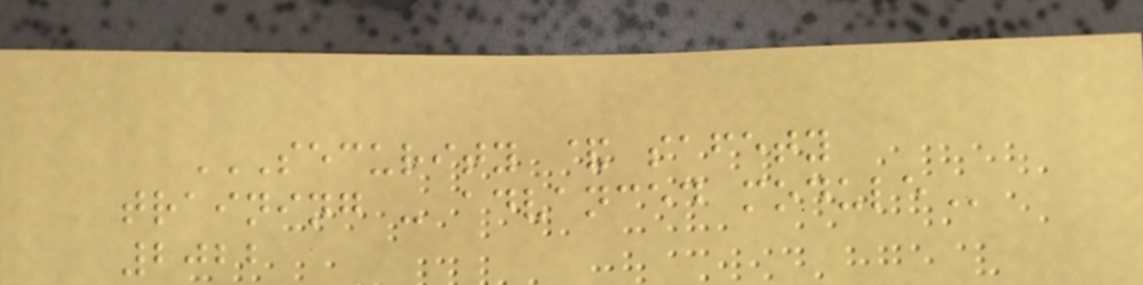SECURITY & SAFETY
TRAINING - ADVANCED MODULE
2022
